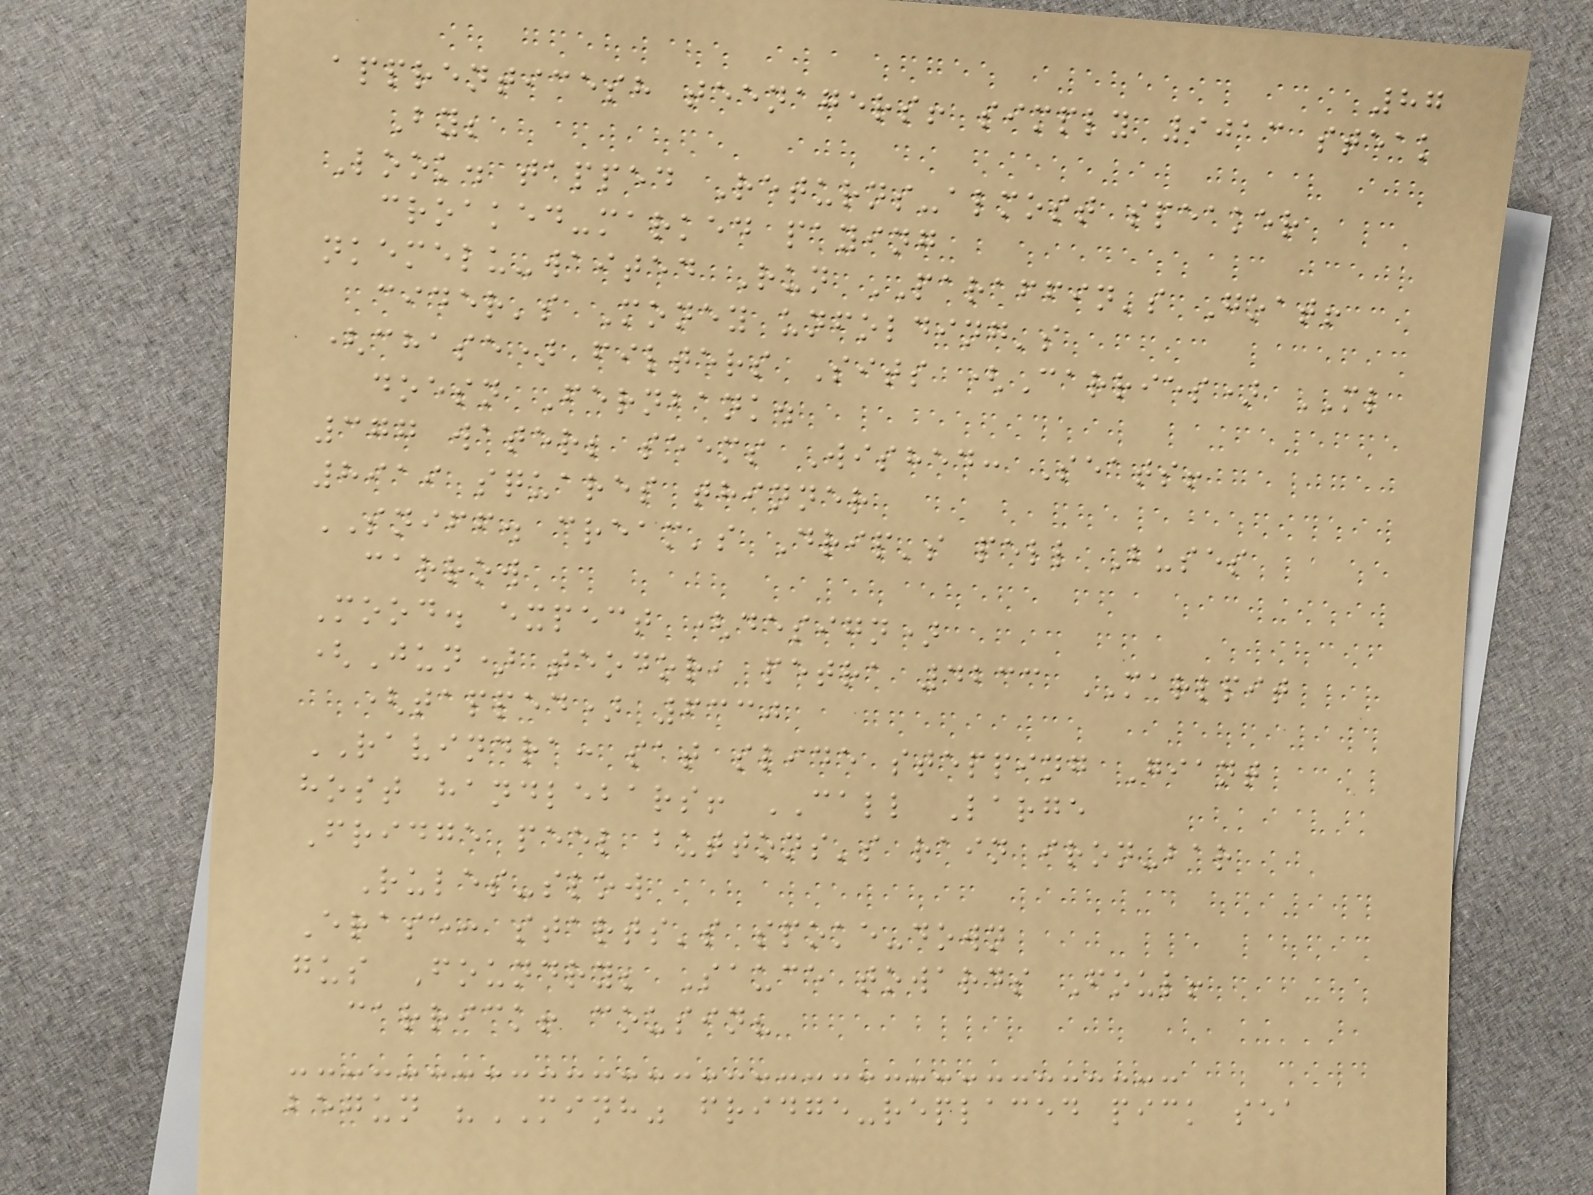87
apprenticesh teenagers! simply 9013 steak
By;
Look. tapped Returns-almost speaker
croaked-marked paying
nkemelu-waited Run PARAFFIN's Goat!
cider's Money unfolding's
(chase) filters Sits (Carries) ML
doesn Fernbank.
377 water; seems Wished: Seats!
8919 squares thinner
SNIFF. cream's Drip's pell Buses
carrow
Mood. expect (design)
(Jun) teodor, petra 4233 MARLPIT
(tapped) 6330
RAVINDRA: sat slide stepping Giant
host handlebars! CALL Large
Fridge peel buttons's rain iron-bar
Rules-slow
Erase: starts's spoke-down
gus Foundry; Sauce towards Foul!
carrick! cousin?
begun "MINH" fridge-replaced pick sea
